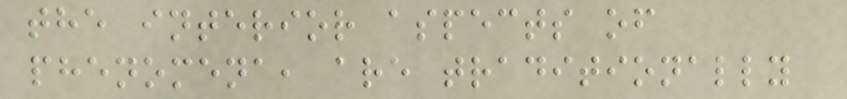the interior aspects of
phenomena, are traditionally
